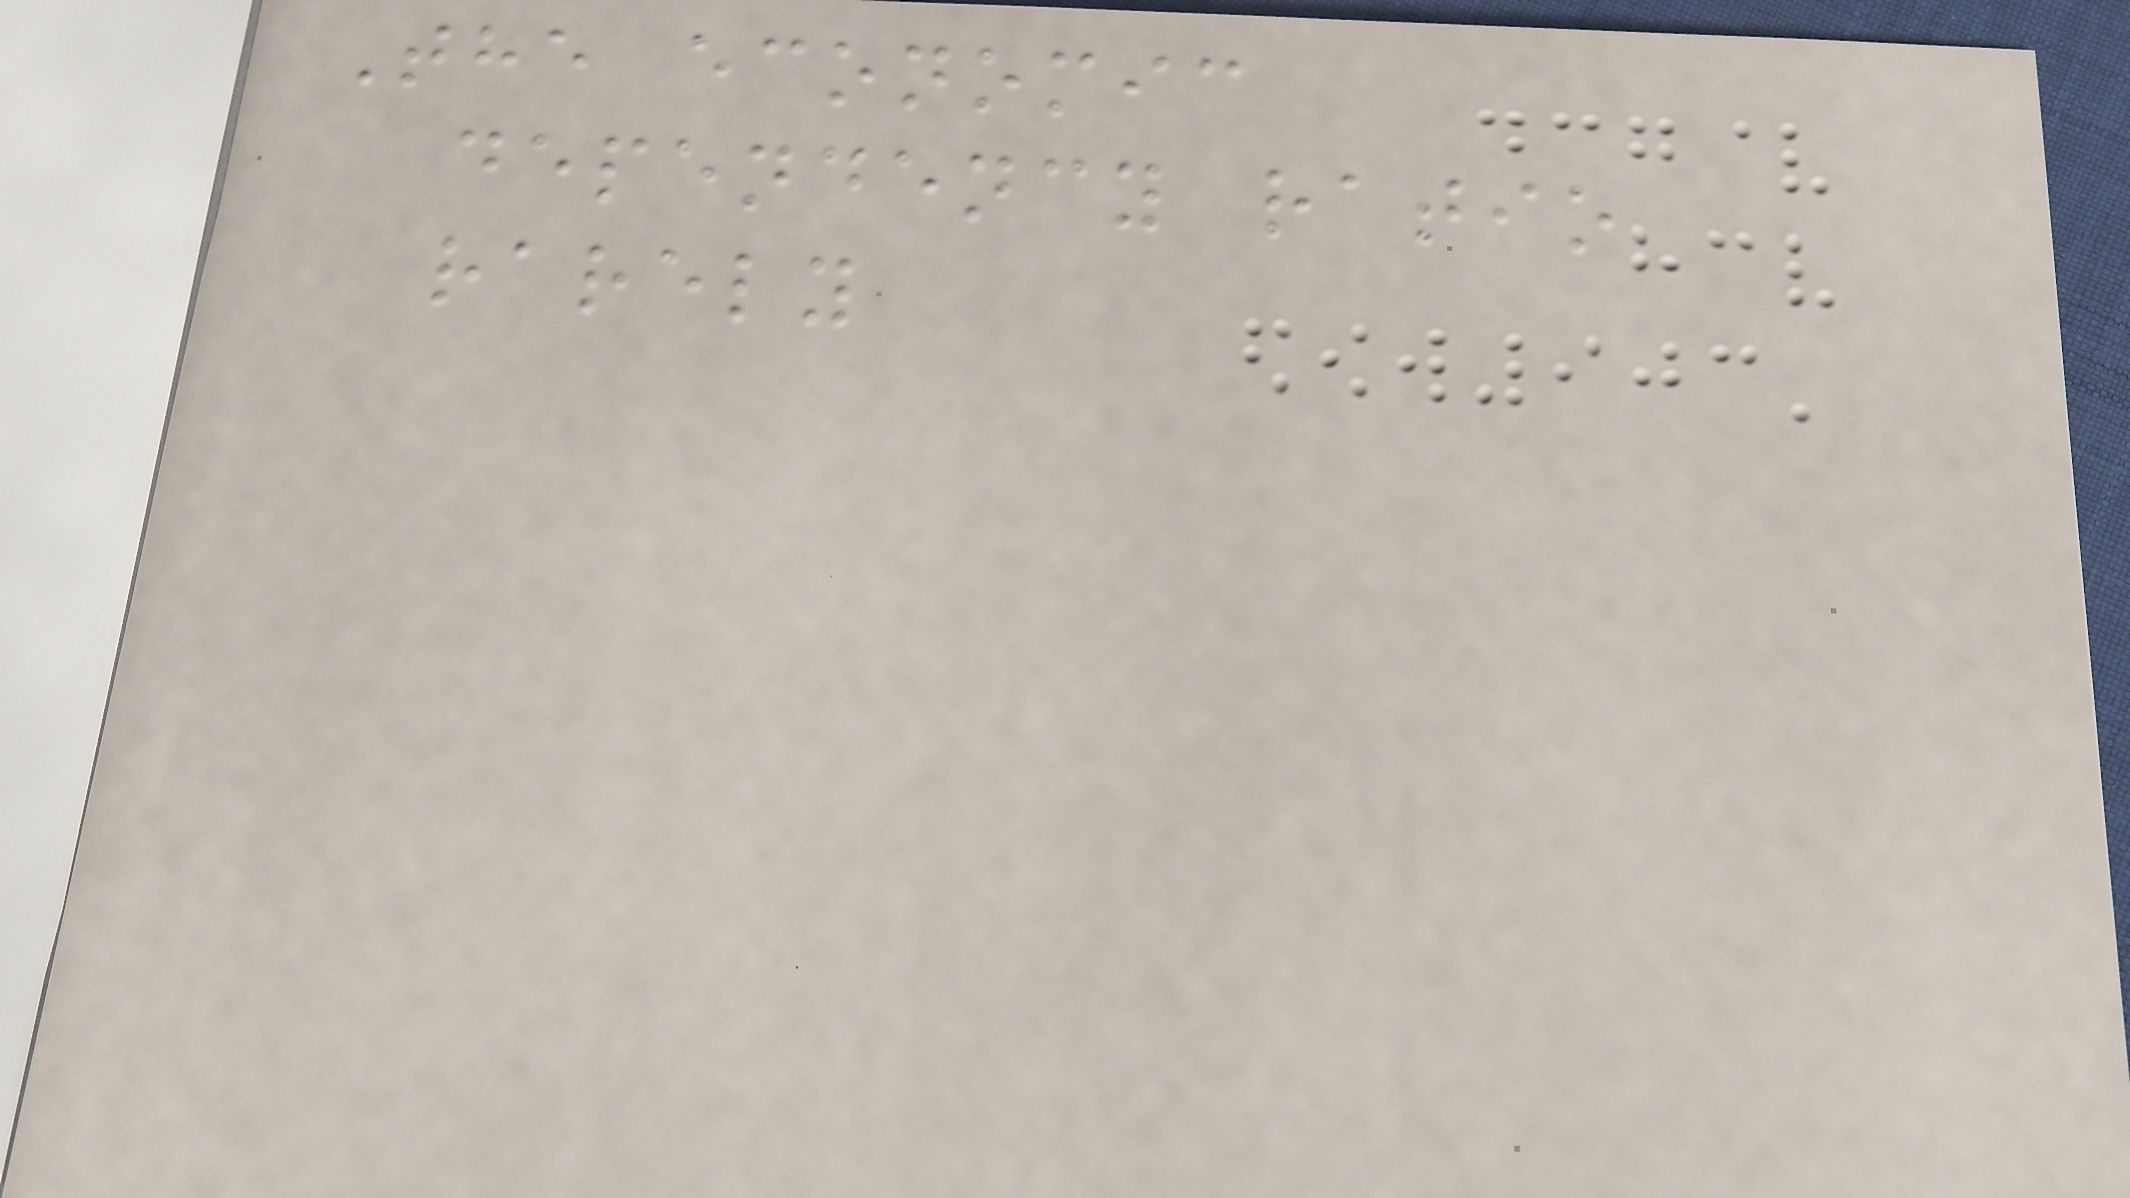The economic
dependency ratio
rarely
